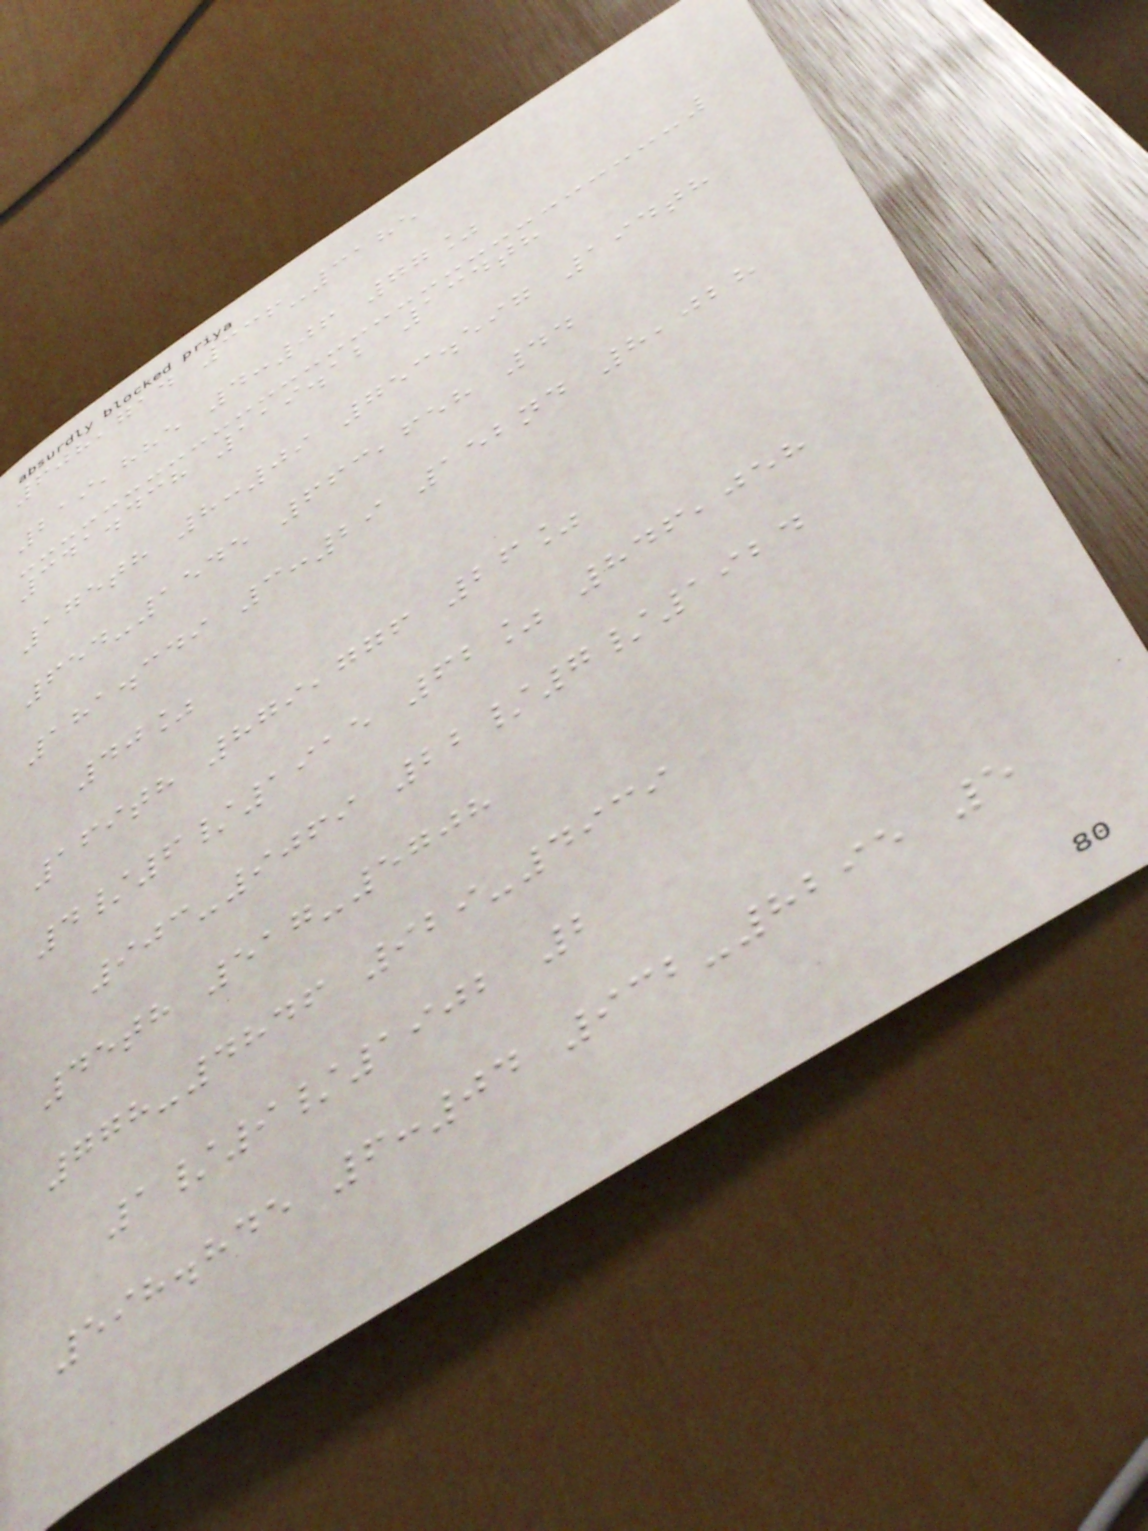608,714 336-3185
219,885 4:06 77%
341.438 119.12 134th
175th 8:09 753.597 194th
654-1545 663,658 44
181.349 3:29 152nd 8,028
40%
169th 879,776 26%
4/6/1915 62% 846,058
903-9069 22/7/1924
45th 517-5708
778-4846 929-4939
1/9/1902 2
598.845 6:04 932-8295 5
